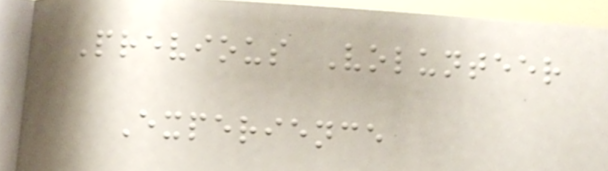Previous Volunteer
Experience
